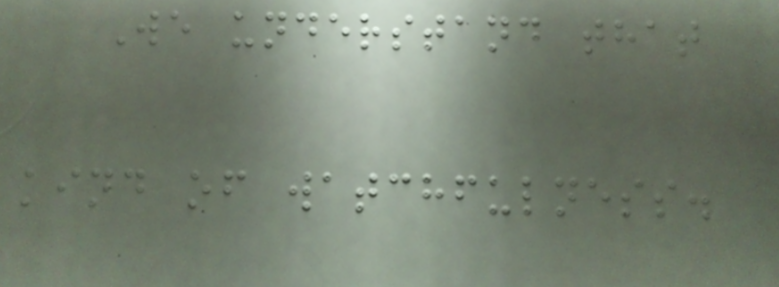We understand that
kind of watchfulness.
